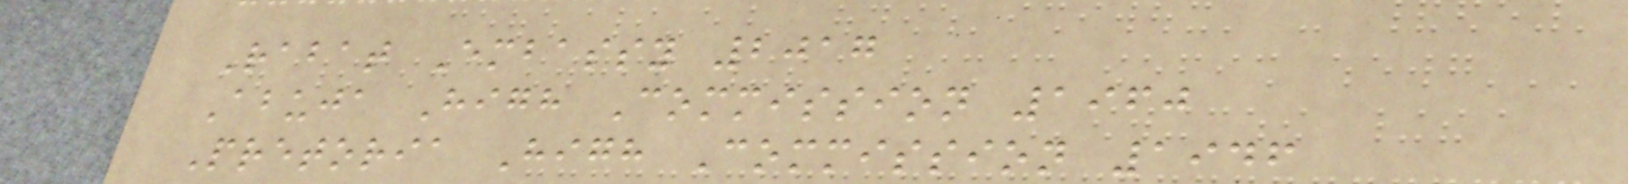Rabat Embassy 2017
Abuja High Commission 1960
Pretoria High Commission 1946
